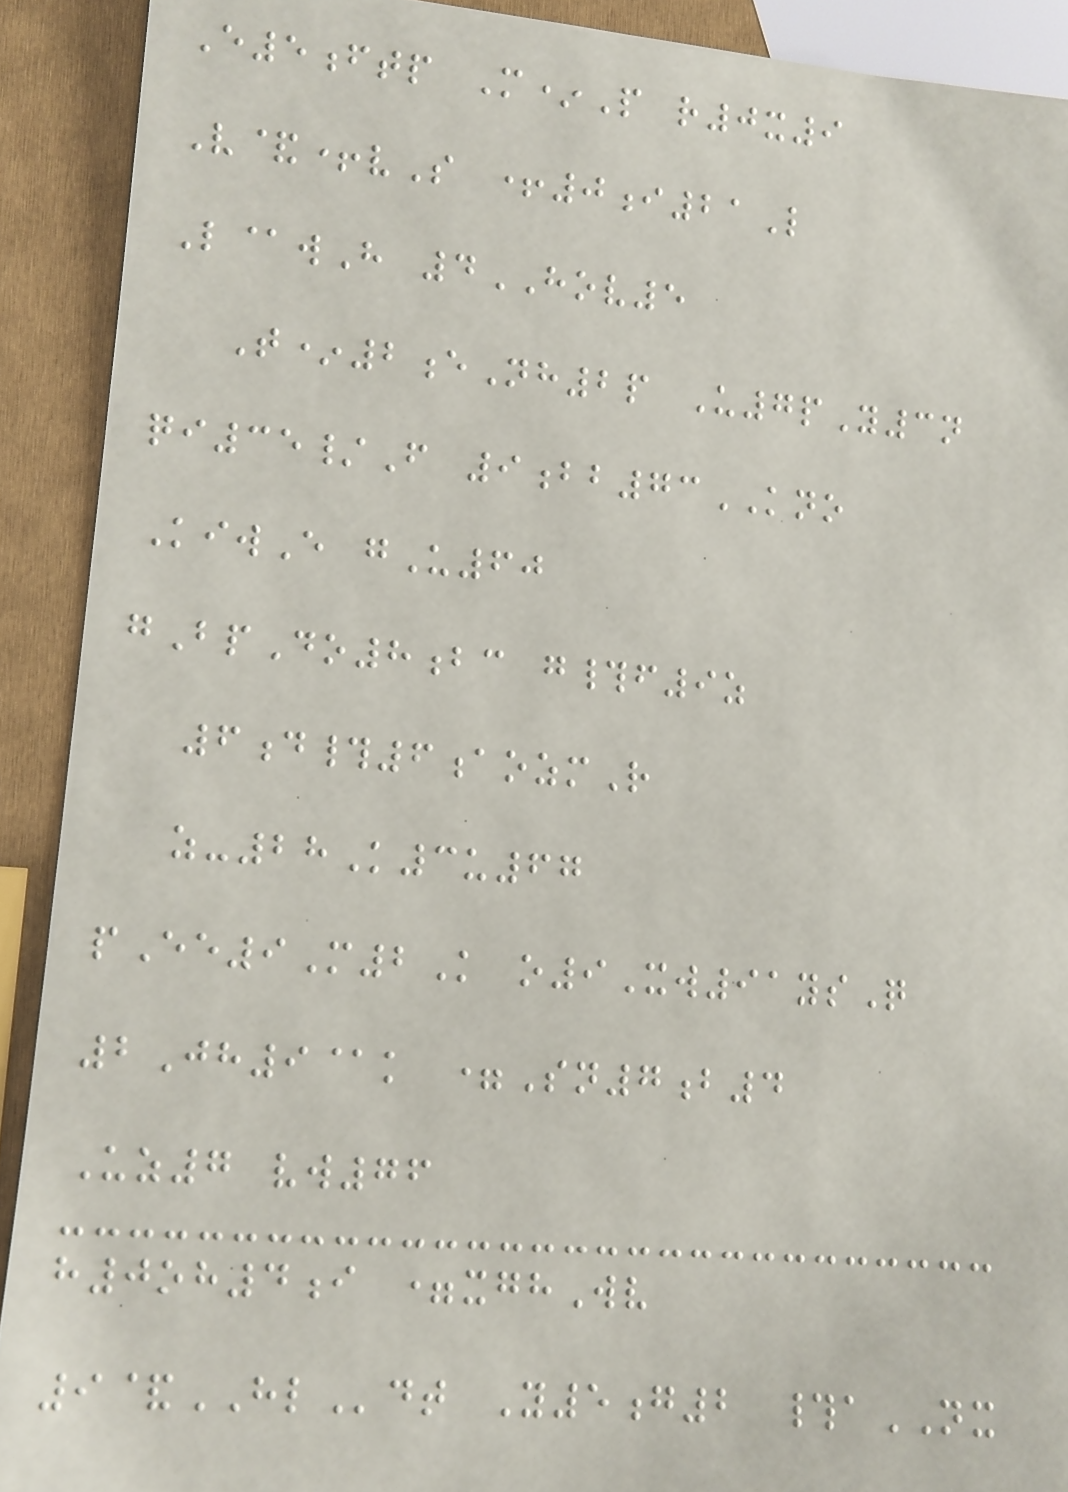E5ftp M*P r0x9
V&+vS +0i21L
L@wH 4HOV5
T*2eNh2p U7pY3n
qi35/F 9bb73KNO
KiwE gU60
gBpDo8bc g#f9z
6d#6aozmR
z-28K3u67
pEe9M2K o9Xw91ysQ
2Jh9@k =Sn7b4
Uz7 vw76
h0oh4i =xghWv
9&HLdt Y5g2 #aNX
